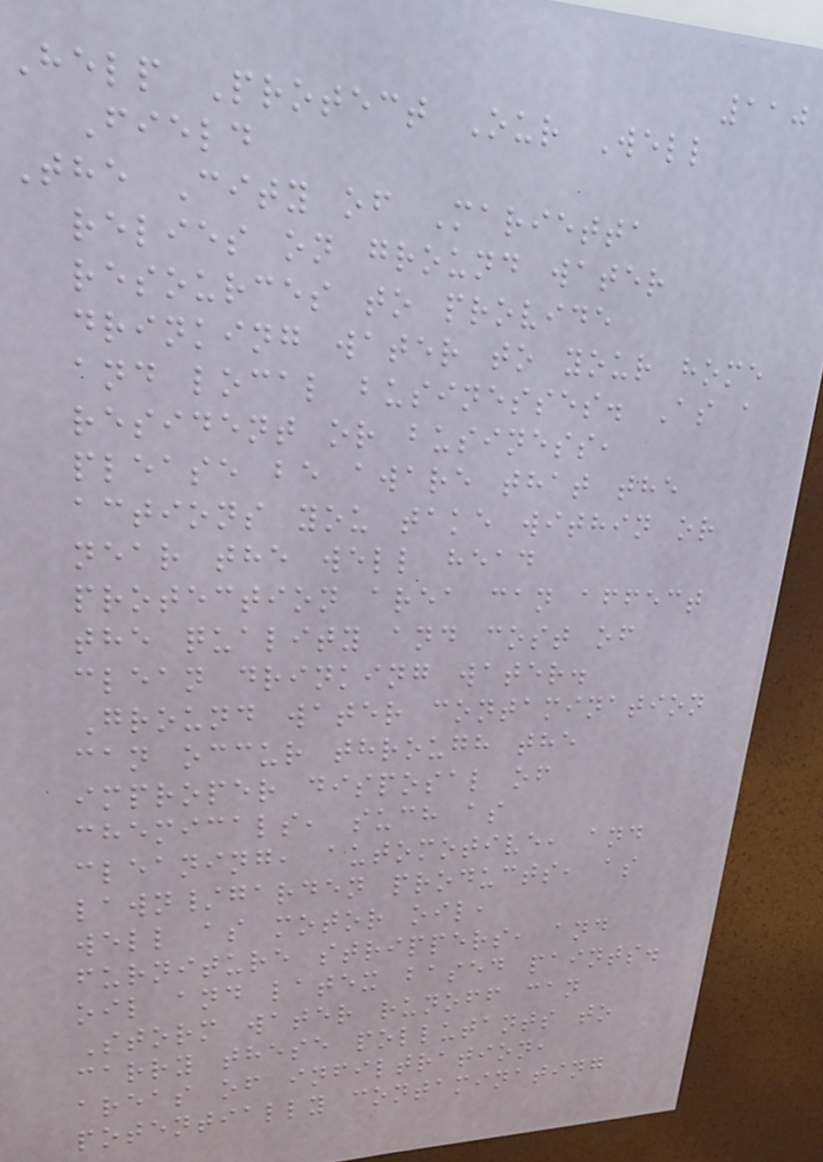110
Help Protect Our Well
Field
The City of Marietta
relies on ground water
resources to provide
drinking water to your home
and local businesses. As a
resident or business,
please be aware that the
actions you take within or
near the well head
protection area can affect
the quality and cost of
clean drinking water.
Ground water contamination
can occur through the
improper disposal of
chemicals, such as
cleaning, automotive, and
lawn/garden products, as
well as motor oil,
furniture strippers, and
oil and latex based paints.
Storm water runoff can
carry these pollutants to
areas of infiltration,
potentially contaminating
